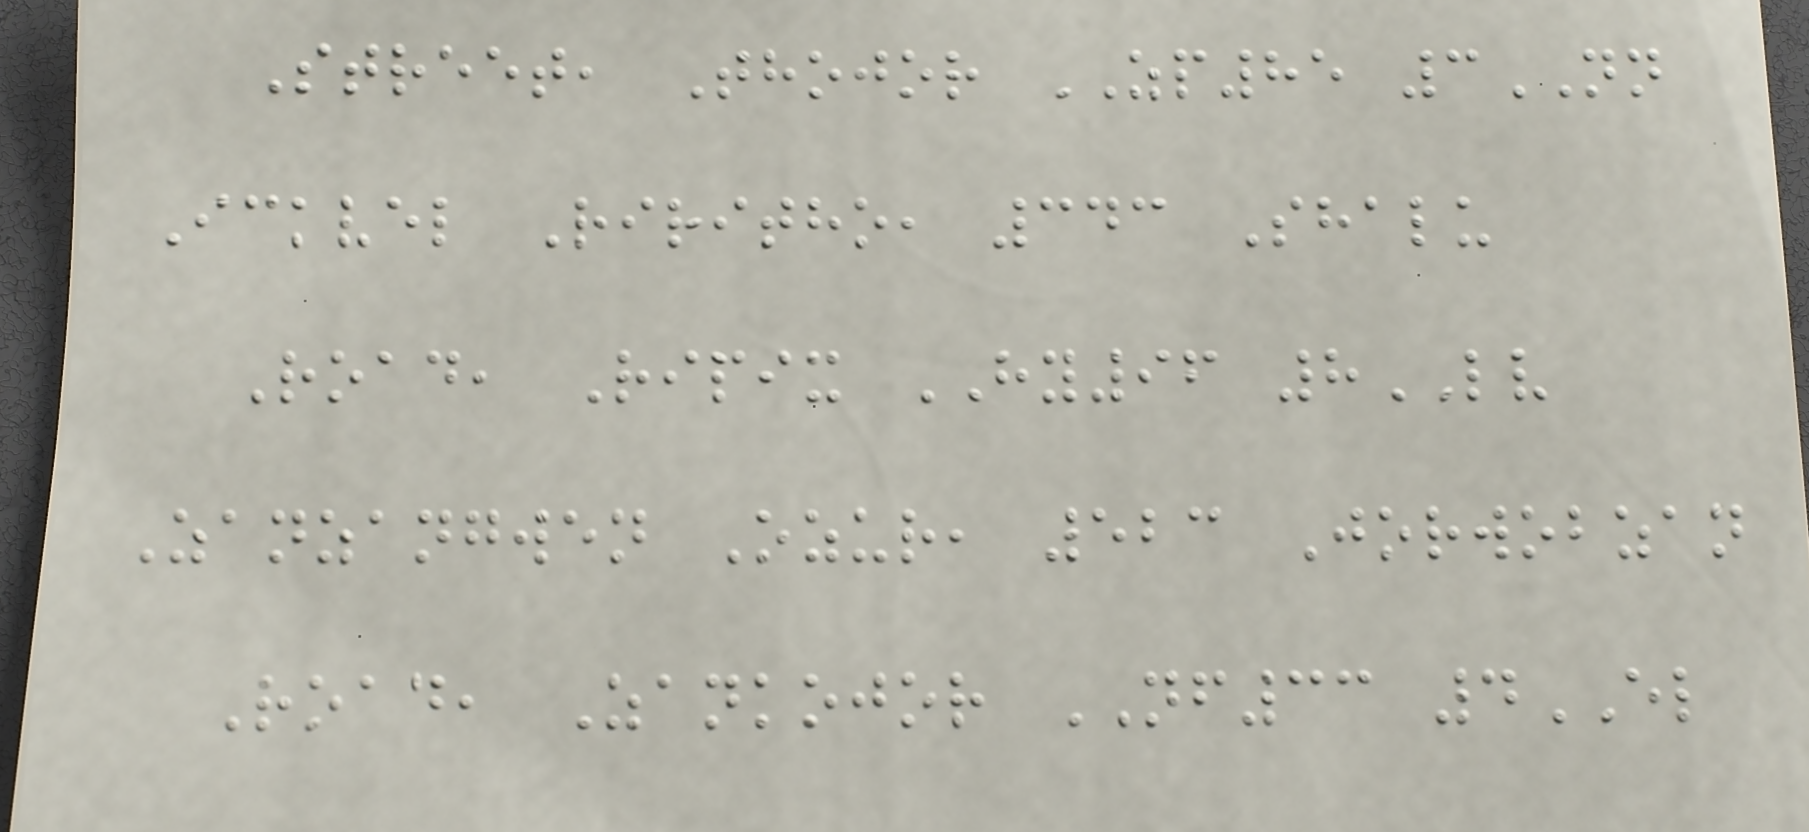Street, Thojor ZP85 3NN
Ickvel Riritho, 343 Shalu
Road, Ripix HY96 8LV
Zanzangwen Ozur, 523 Jorwobzan
Road, Zankojor NF33 4EL
